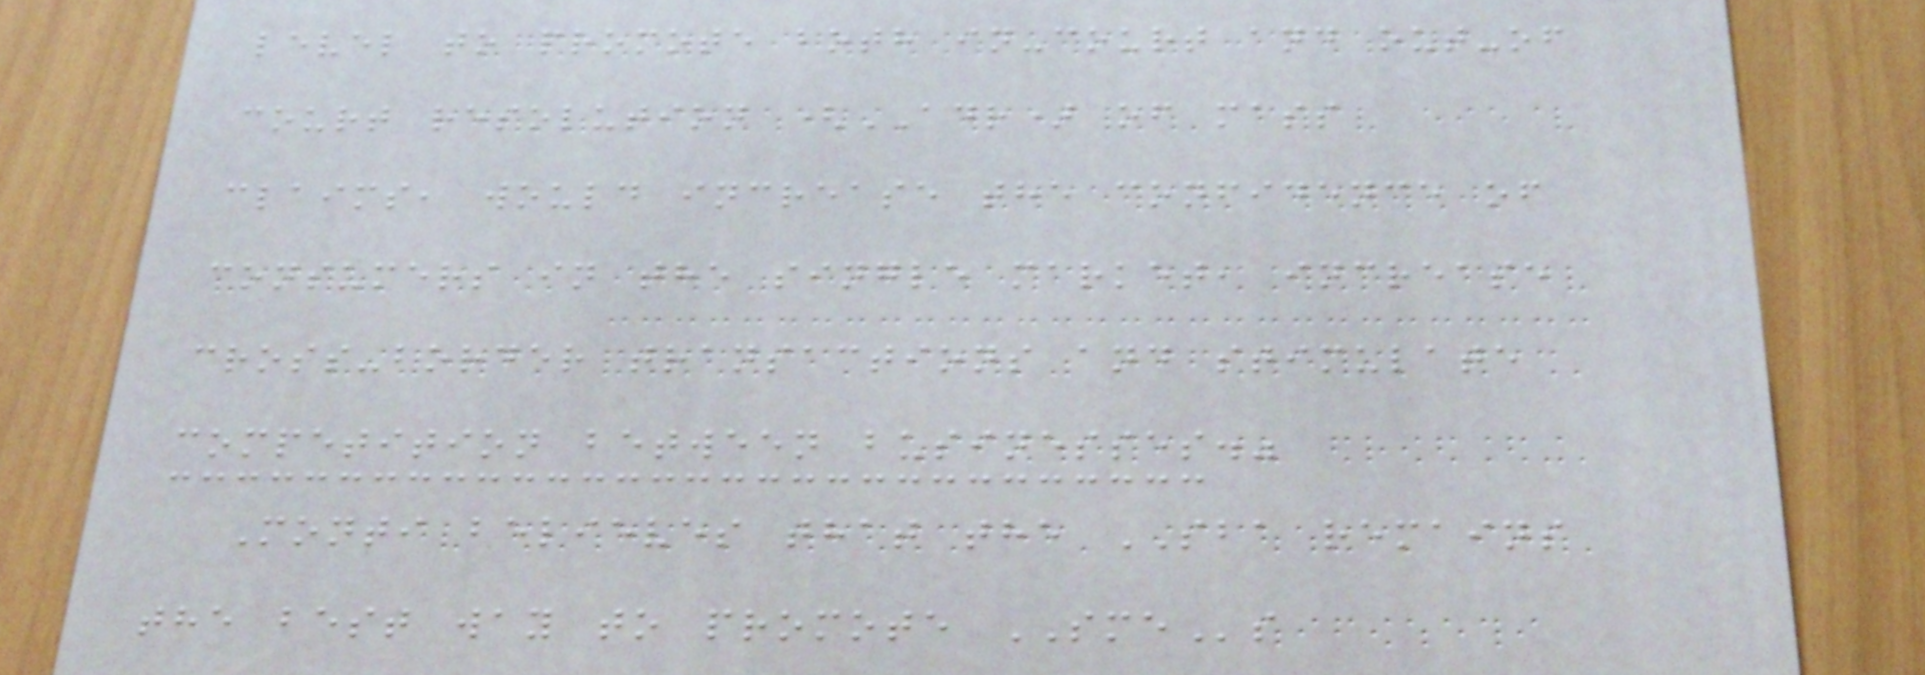level to promote both in-court and out-of
court resolution (ADR) of mass
claims, would increase the confidence of
consumers in the single market, increase
cross-border transactions and stimulate
competition between businesses."
Monti believes that the SBA remains
the best way to promote SMEs
